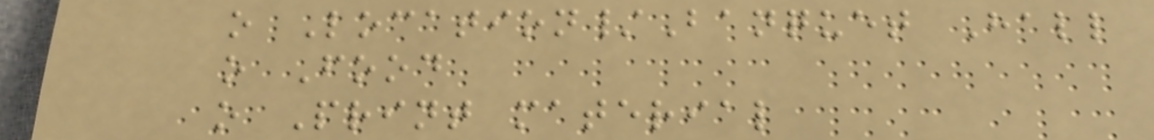o Location/Banquet Hall
o Food
o Print material
